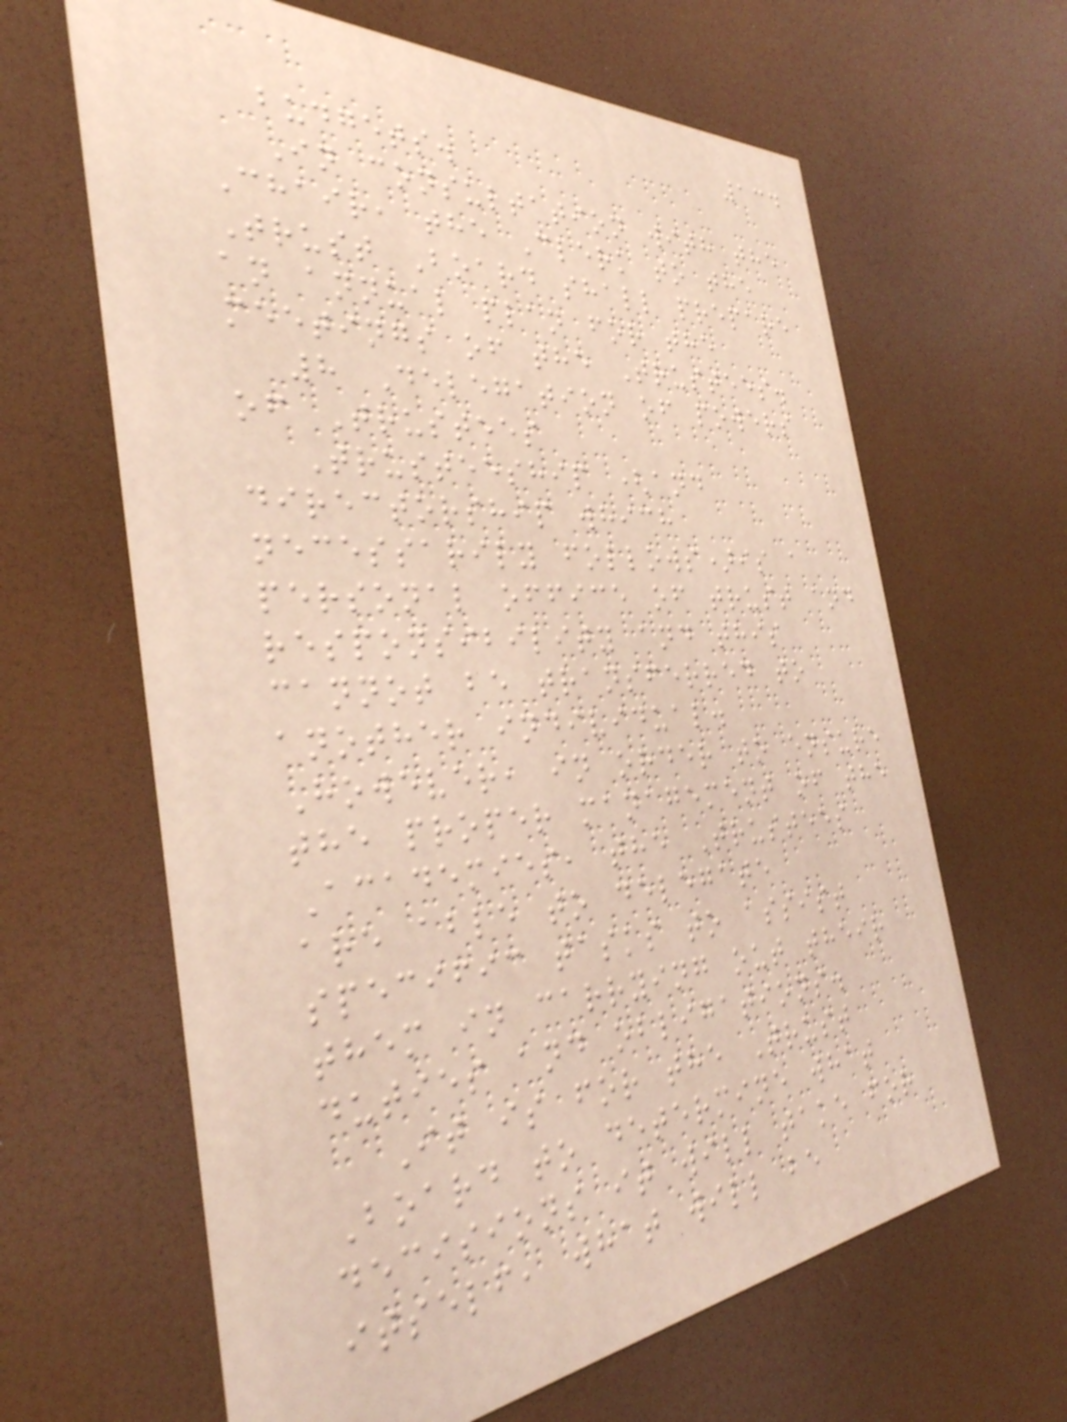134
budgets.
In consultation with the
Chair, the Clerk to the
Trust Board shall prepare
an annual plan for the
meetings of the Trustees.
8 Delegation of powers
of Trustees
Trusteeship (and
directorship which
necessarily follows)is a
personal office of trust and
responsibility and this
cannot be transferred to
another individual.
However, in order to ensure
the proper management of the
Academies, the Trustees
are able to delegate
specific tasks to assist
them in carrying out their
duties and obligations.
It is for the Trust
Board to determine what
decisions it will take for
itself, what will be
